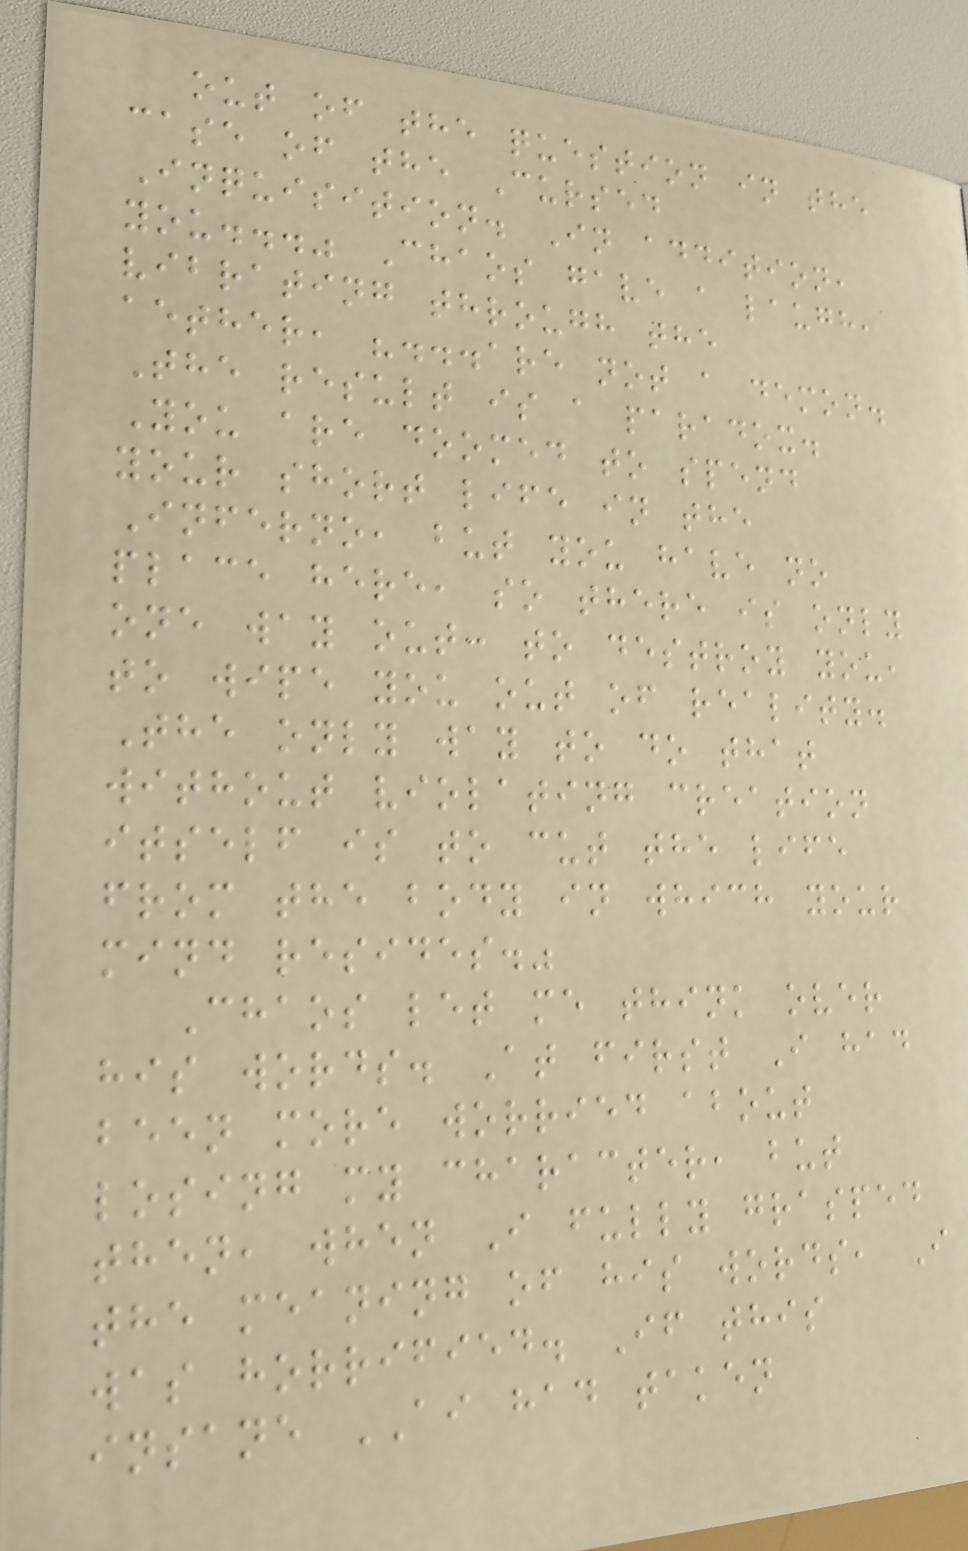out of the question in the
case of the Cursed
Inquisition. In addition,
you..." Chaos gave a laugh,
vibrating through the
aether, "...are not a demon.
The result is a paradox.
You are doomed to spend
your short life in the
Inferno, but you have no
place here, so there is only
one way out: to destroy you,
to wipe you out of reality.
The only way to do that
without violating creation
itself is to cut the life
from the body in which your
mind resides."
Chaos let me think over
his words. At first I had
been more worried about
losing my character, but
then, when I fully grasped
the meaning of his words, I
was horrified. If this
insane AI had taken
